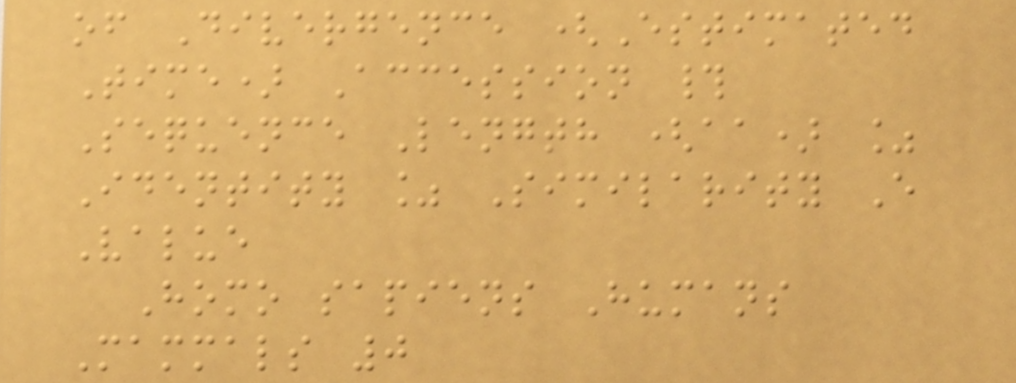of Divergence (Estimated
Time) Accession #
Sequence Length (aa) %
Identity % Similarity E
Value
Homo sapiens Humans
Mammals 0
